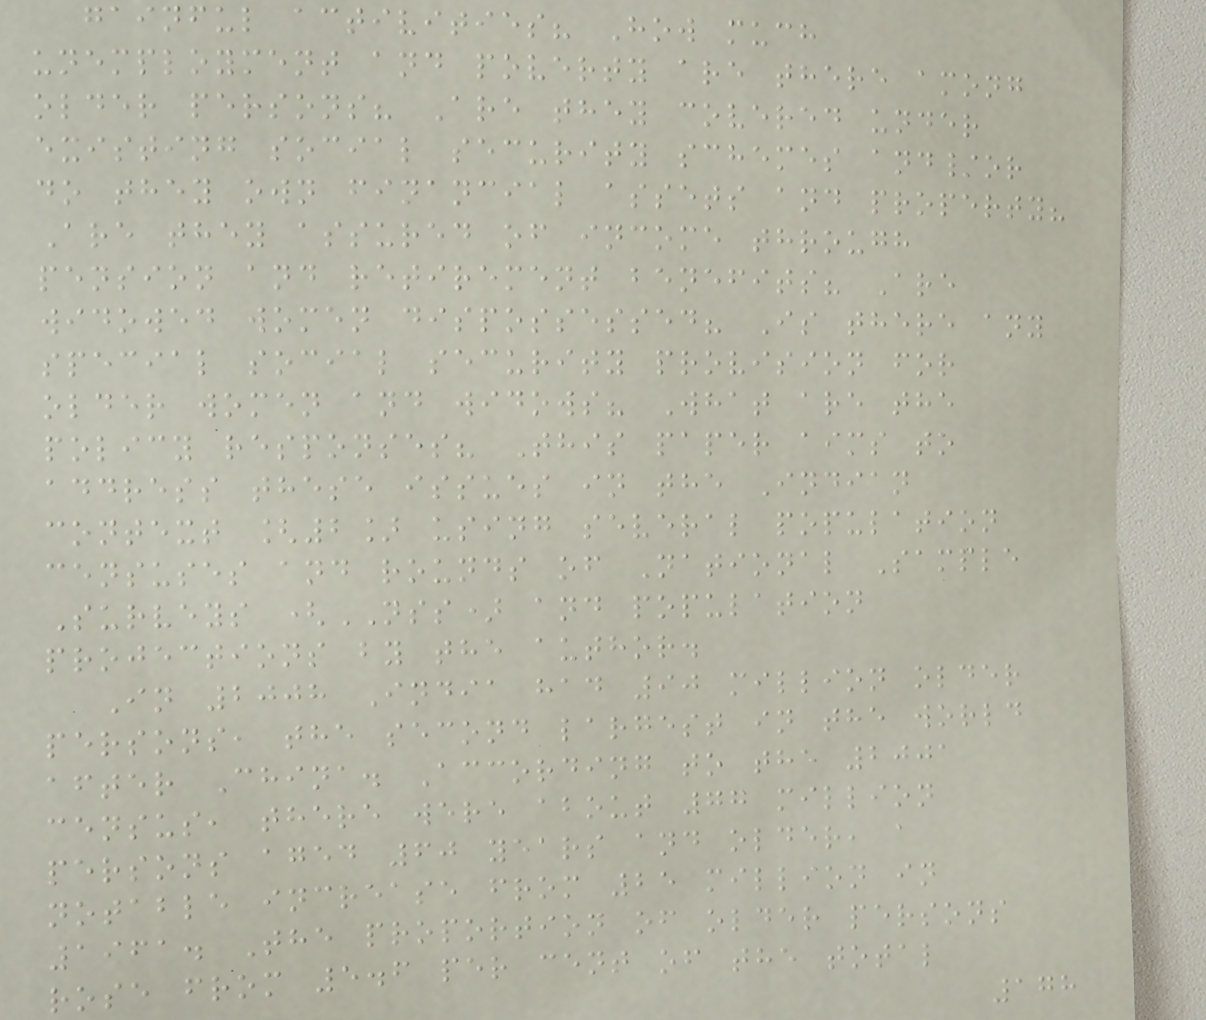gainful activities? How much
unemployment and poverty are there among
older persons? Are they covered under
existing social security schemes and/or
do they own financial assets and property?
Are they assured of income through
pension and retirement benefits? Are
widowed women dispossessed? Is there any
special social security provision for
older women and widows? What are the
policy responses? This paper aims to
address these issues in the Indian
context [2] using several population
censuses and rounds of National Sample
Surveys (NSS) and population
projections by the author.
In 2008 India had 90 million older
persons, the second largest in the world
after China. According to the 2001
census, there were about 77 million
persons aged 60 years and older, a
notable increase from 25 million in
1961. The proportion of older persons
rose from 5.6 per cent of the total
178
